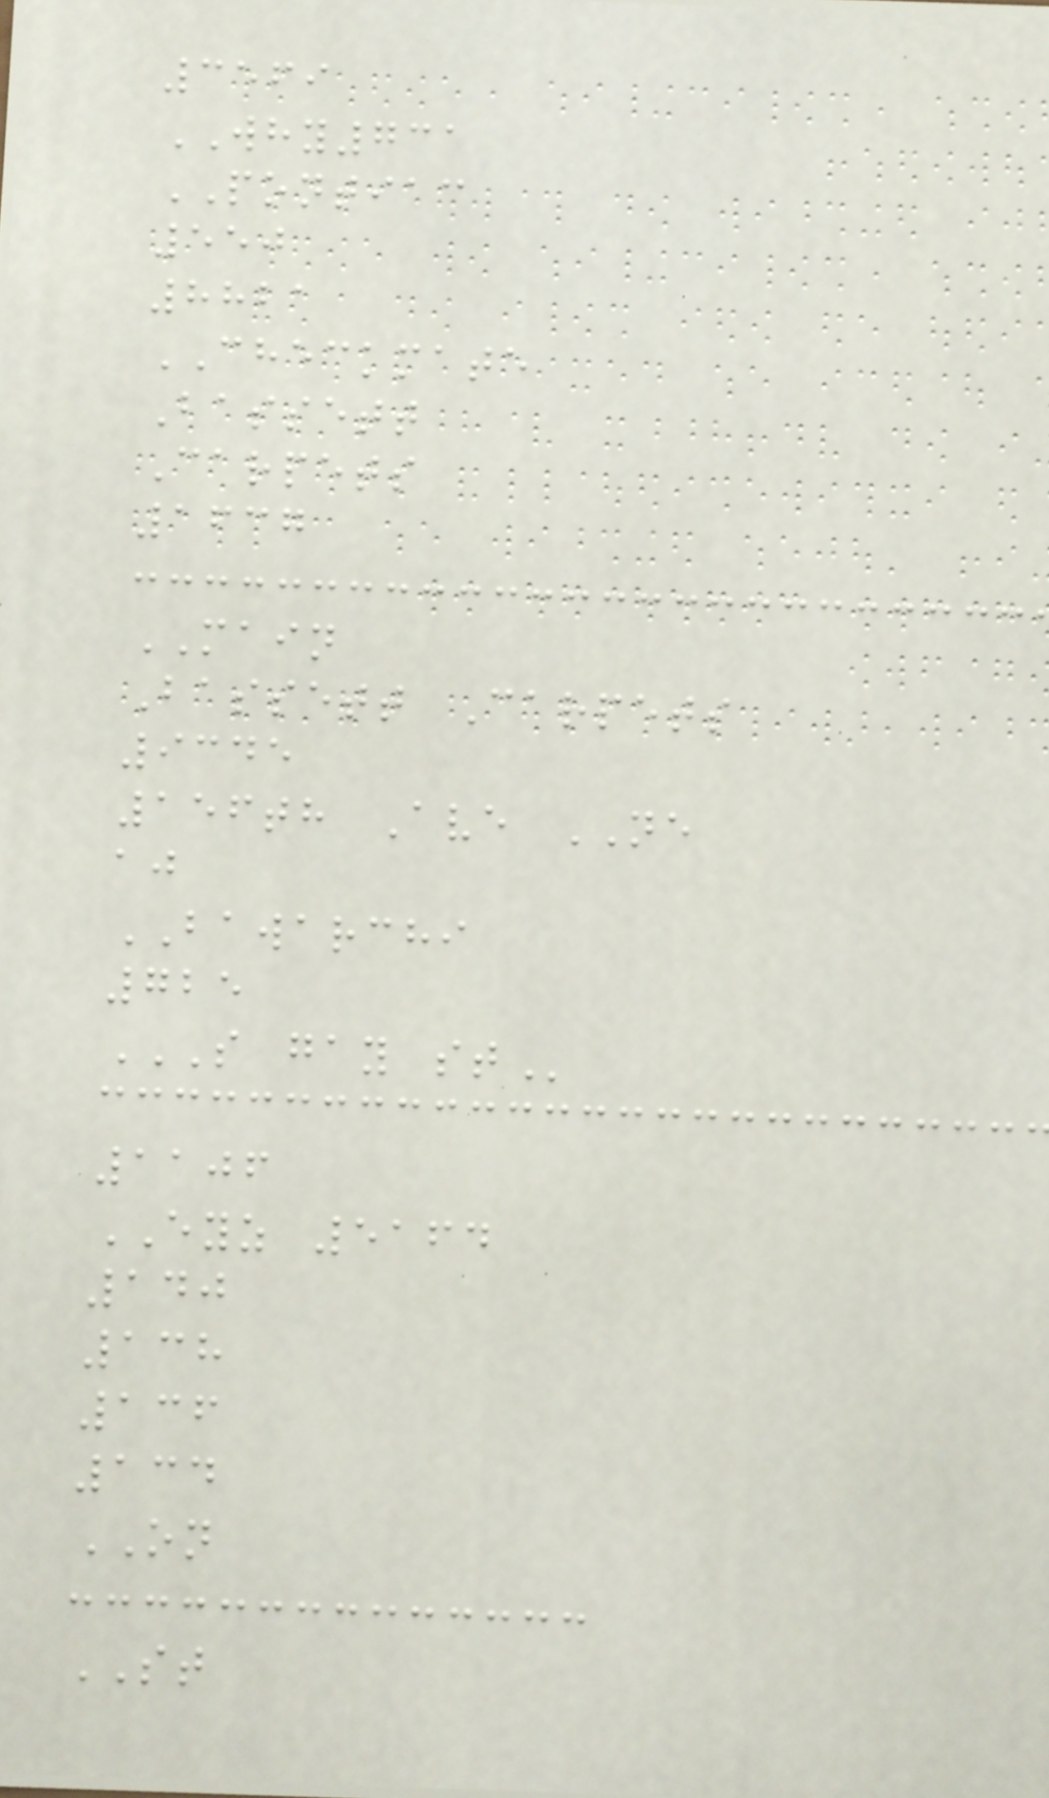3569
WHY731
PONTIAC
550
8821
CHECKMATE
Bassett
Carpets
1637
MAIN
Bassett Carpets
9345
156th Ave NE
aj
BAWARCHI
725
S GAY ST
1106
EYZ 5164
140
138
136
134
ON
ST
